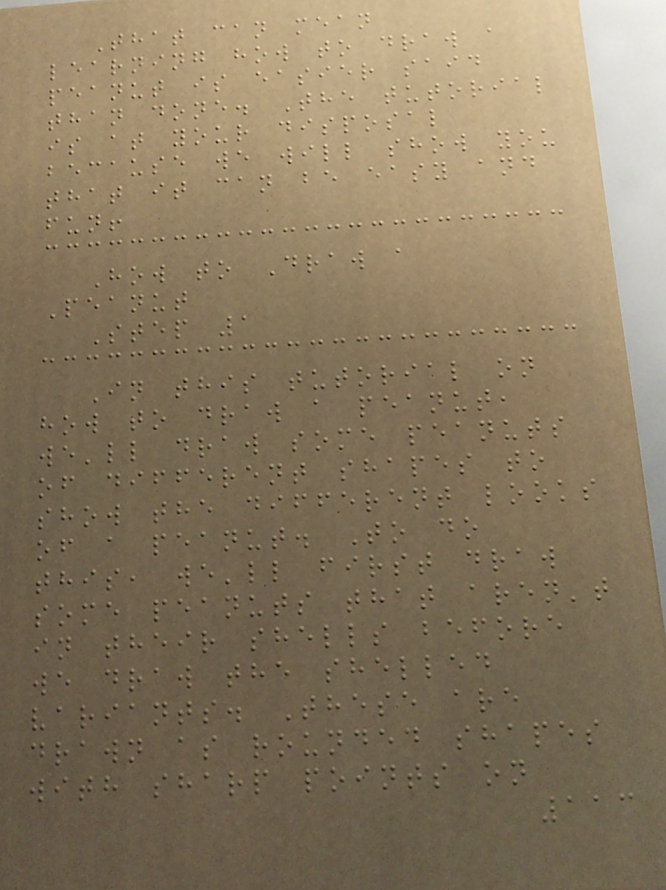That can mean
learning how to draw a
peanut is easier said
than done. The tutorial
is at your disposal
because we will show you
that it can be easy and
fun!
How to Draw a
Peanut
Step 1
In this tutorial on
how to draw a peanut,
we'll draw some peanuts
of different shapes to
show the different looks
of a peanut. To do
this, we'll first draw
some peanuts that aren't
in their shells before
we draw the shelled
variants. These are
drawn as rounded shapes
with sharp points on
113
